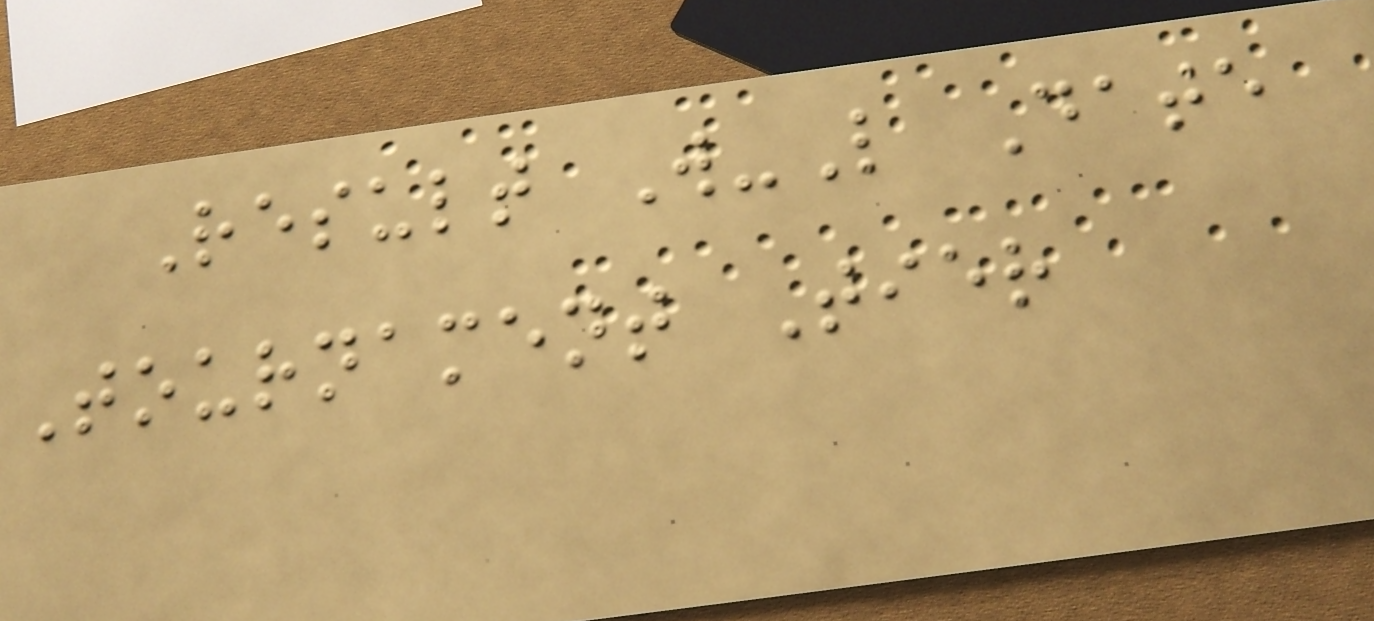Result W-L Date
Tournament Tier
